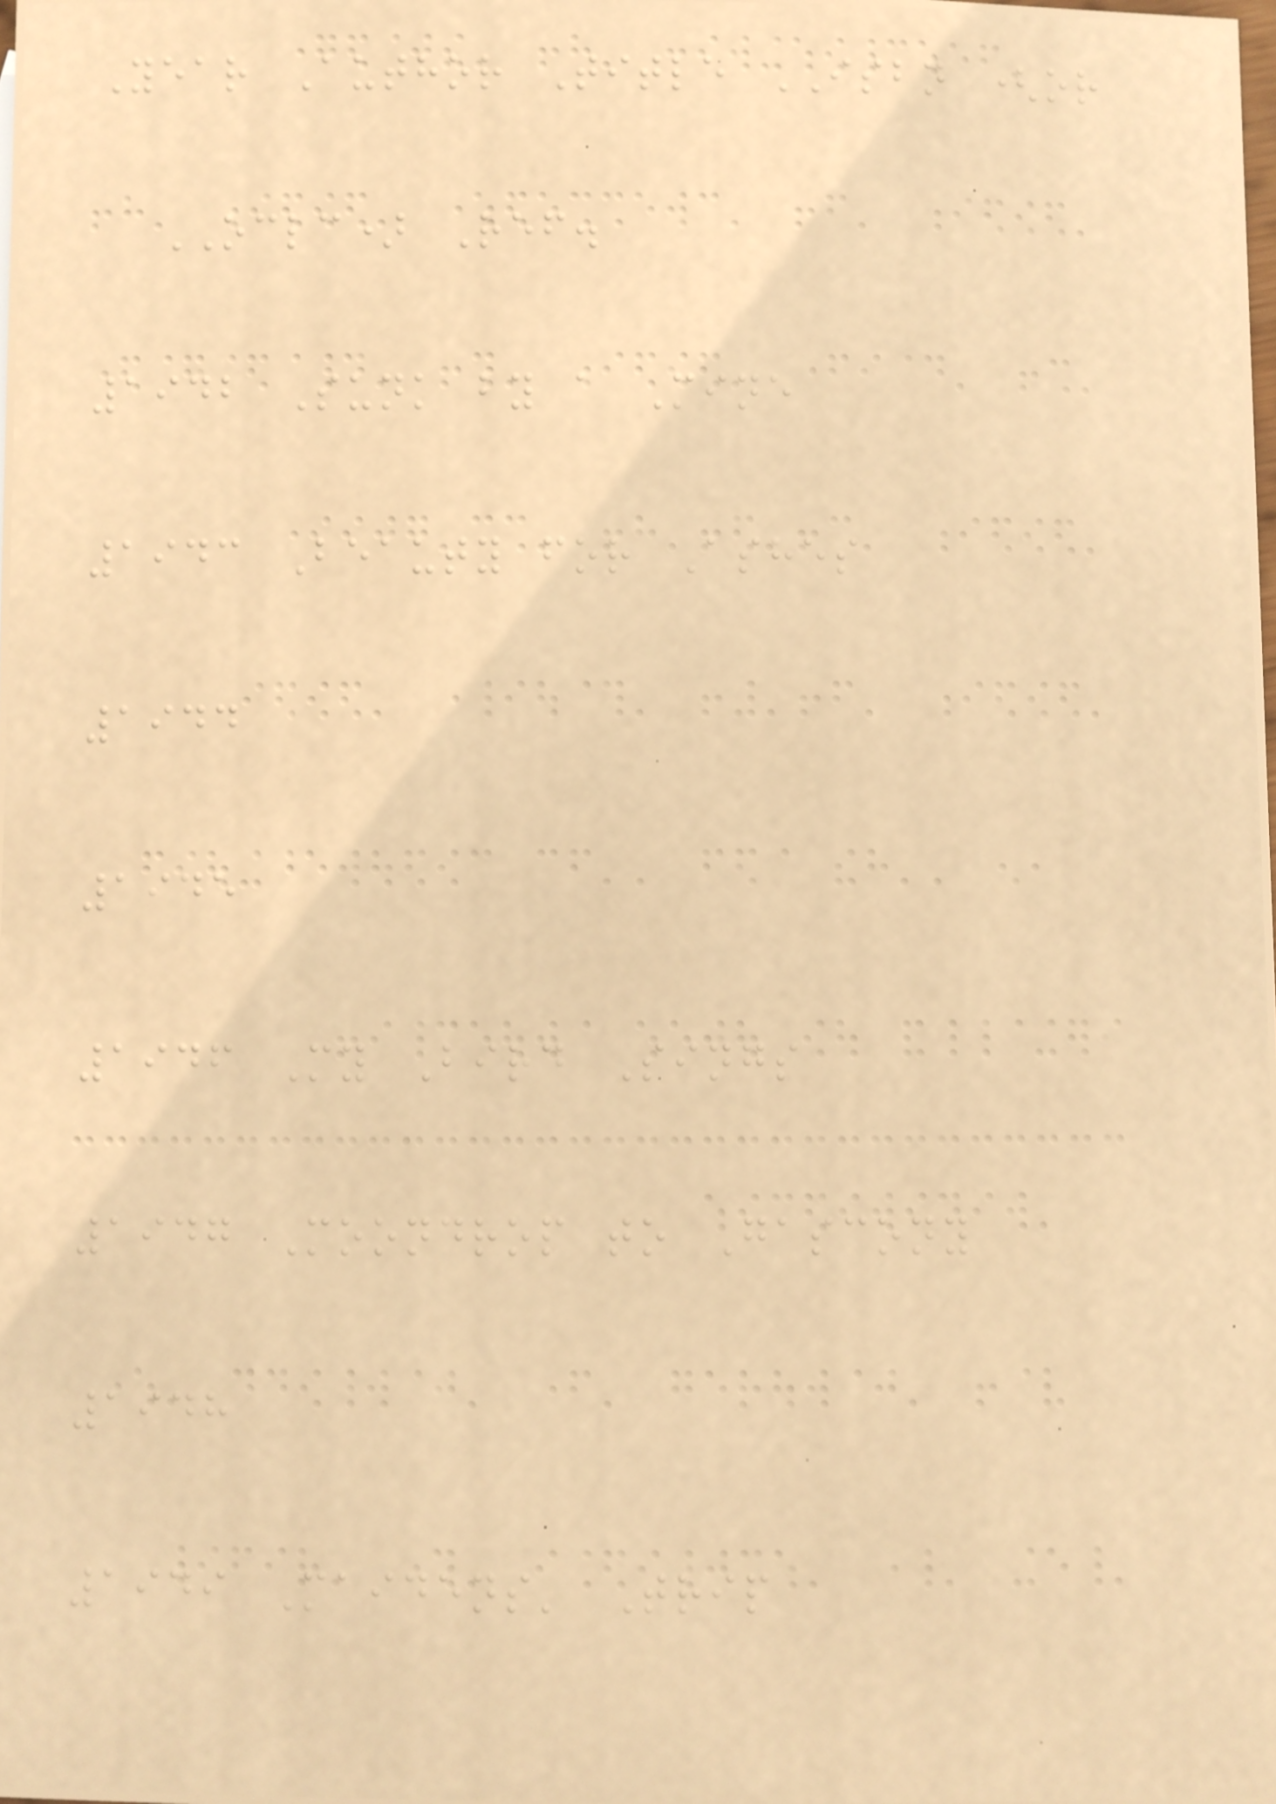Year Author Title ISBN (or
OCLC) Ref.
1942 Sunk by a Mine
1943 Beauty for Ashes
1944
1945
1946 My Bird Sings
1947 Moondrop to Gascony
1948
1949 Maidens' Trip
